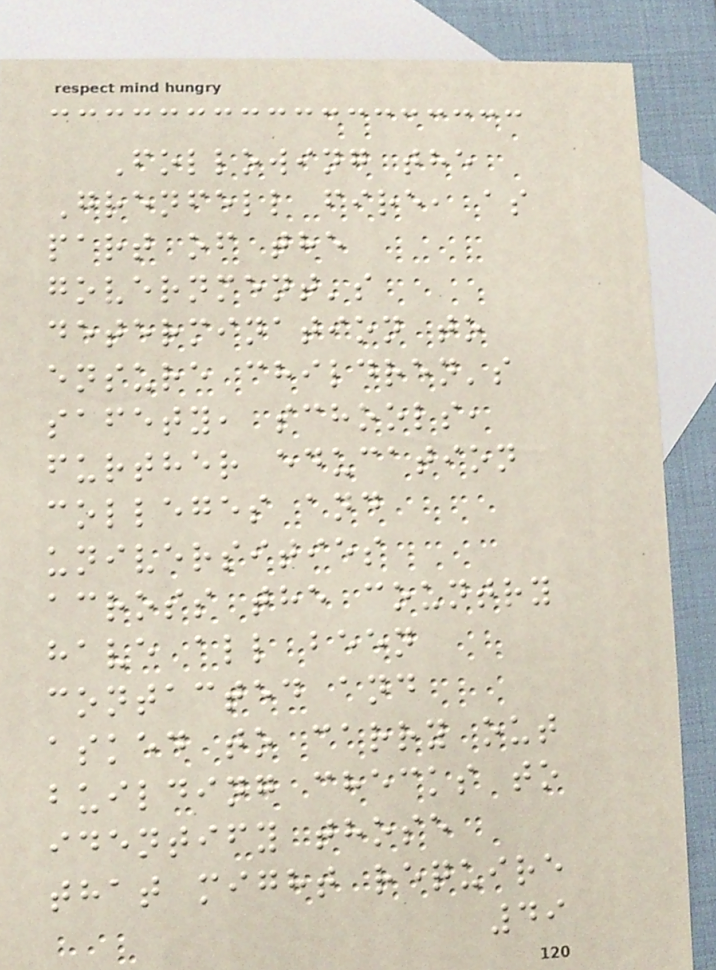Following the
Grenfell fire, as
part of the
government's
determination to
ensure children's
safety, schools,
further education
colleges and
universities
across the country
have all been
contacted and
asked to carry out
building checks to
identify those
that might require
49
